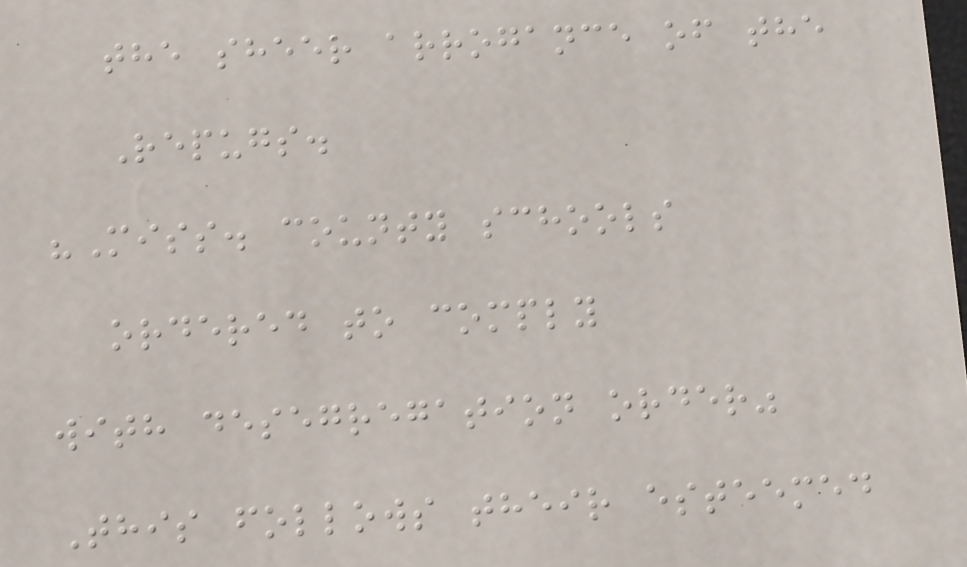the sheer arrogance of the
Repugs.
"Miss. county schools
ordered to comply
with desegregation order"
This follows their esteemed
